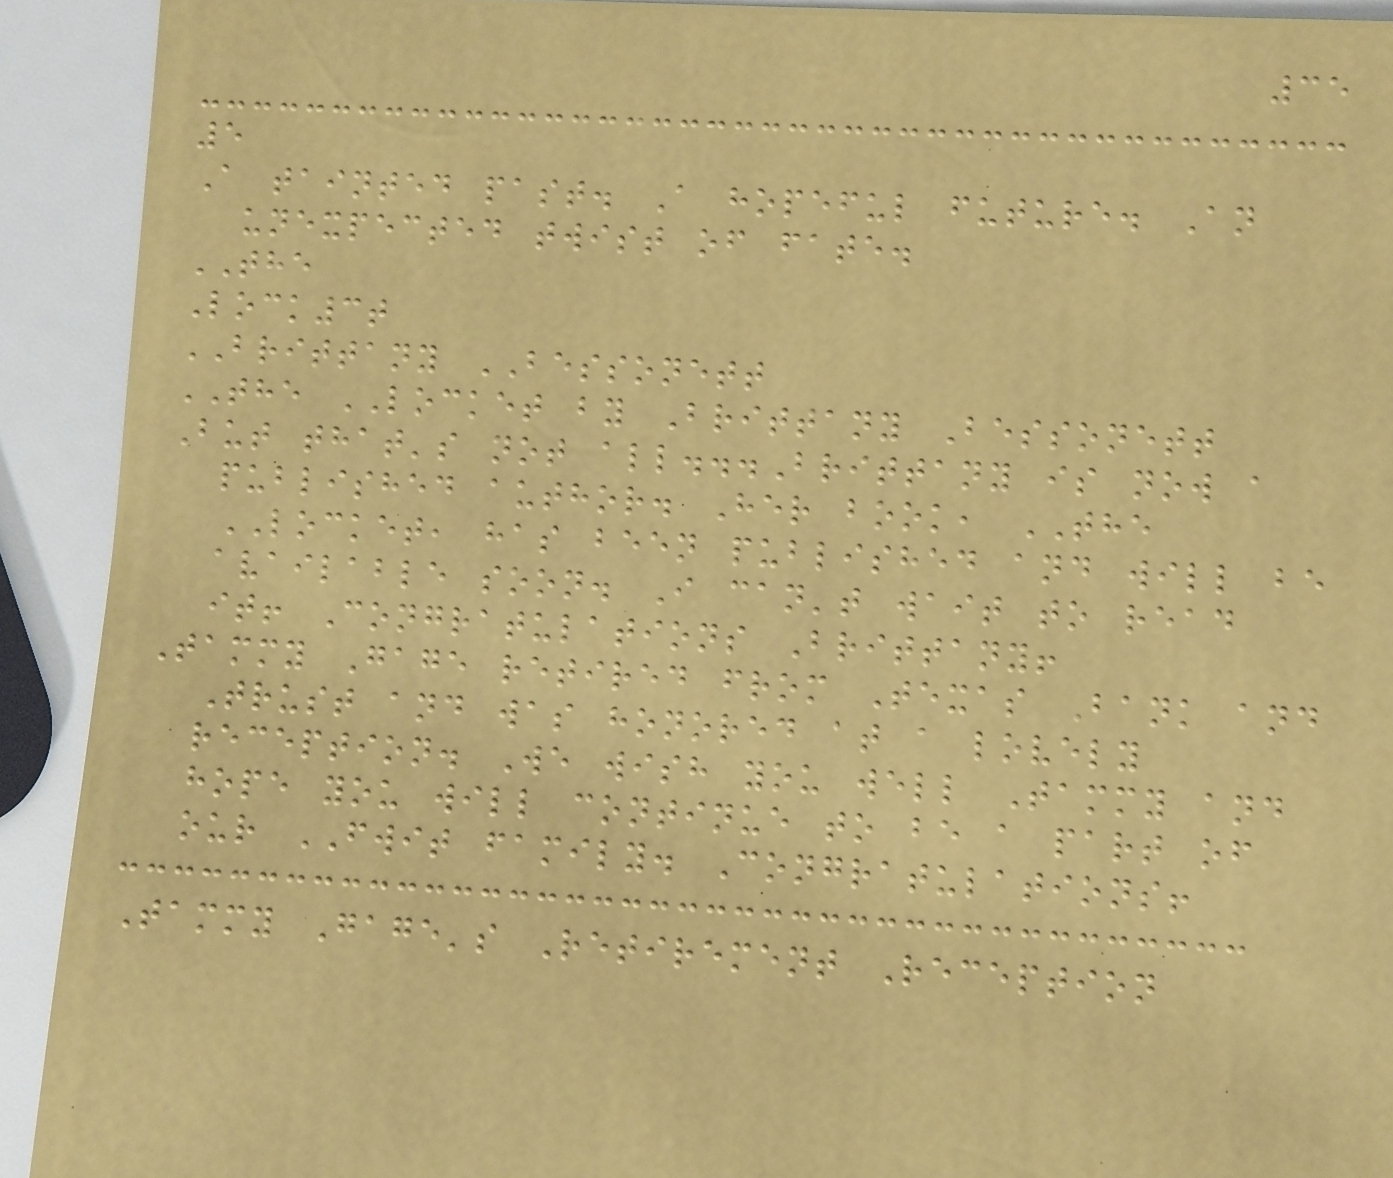35
5
A tainted past. A hopeful future. An
unexpected twist of fate.
THE
Lock3t
BRITTANY BESSONETT
THE LOCKET by Brittany Bessonett
But that's not all...Brittany is now a
published author. Her book, THE
LOCKET, has been published and will be
available soon. I can't wait to read
it! Congratulations Brittany!
Tammy Gage retired from Texas Bank and
Trust and was honored at a lovely
reception. We wish you well Tammy and
hope you will continue to be a part of
our FWIT family. Congratulations!
Tammy Gage's Retirement Reception
